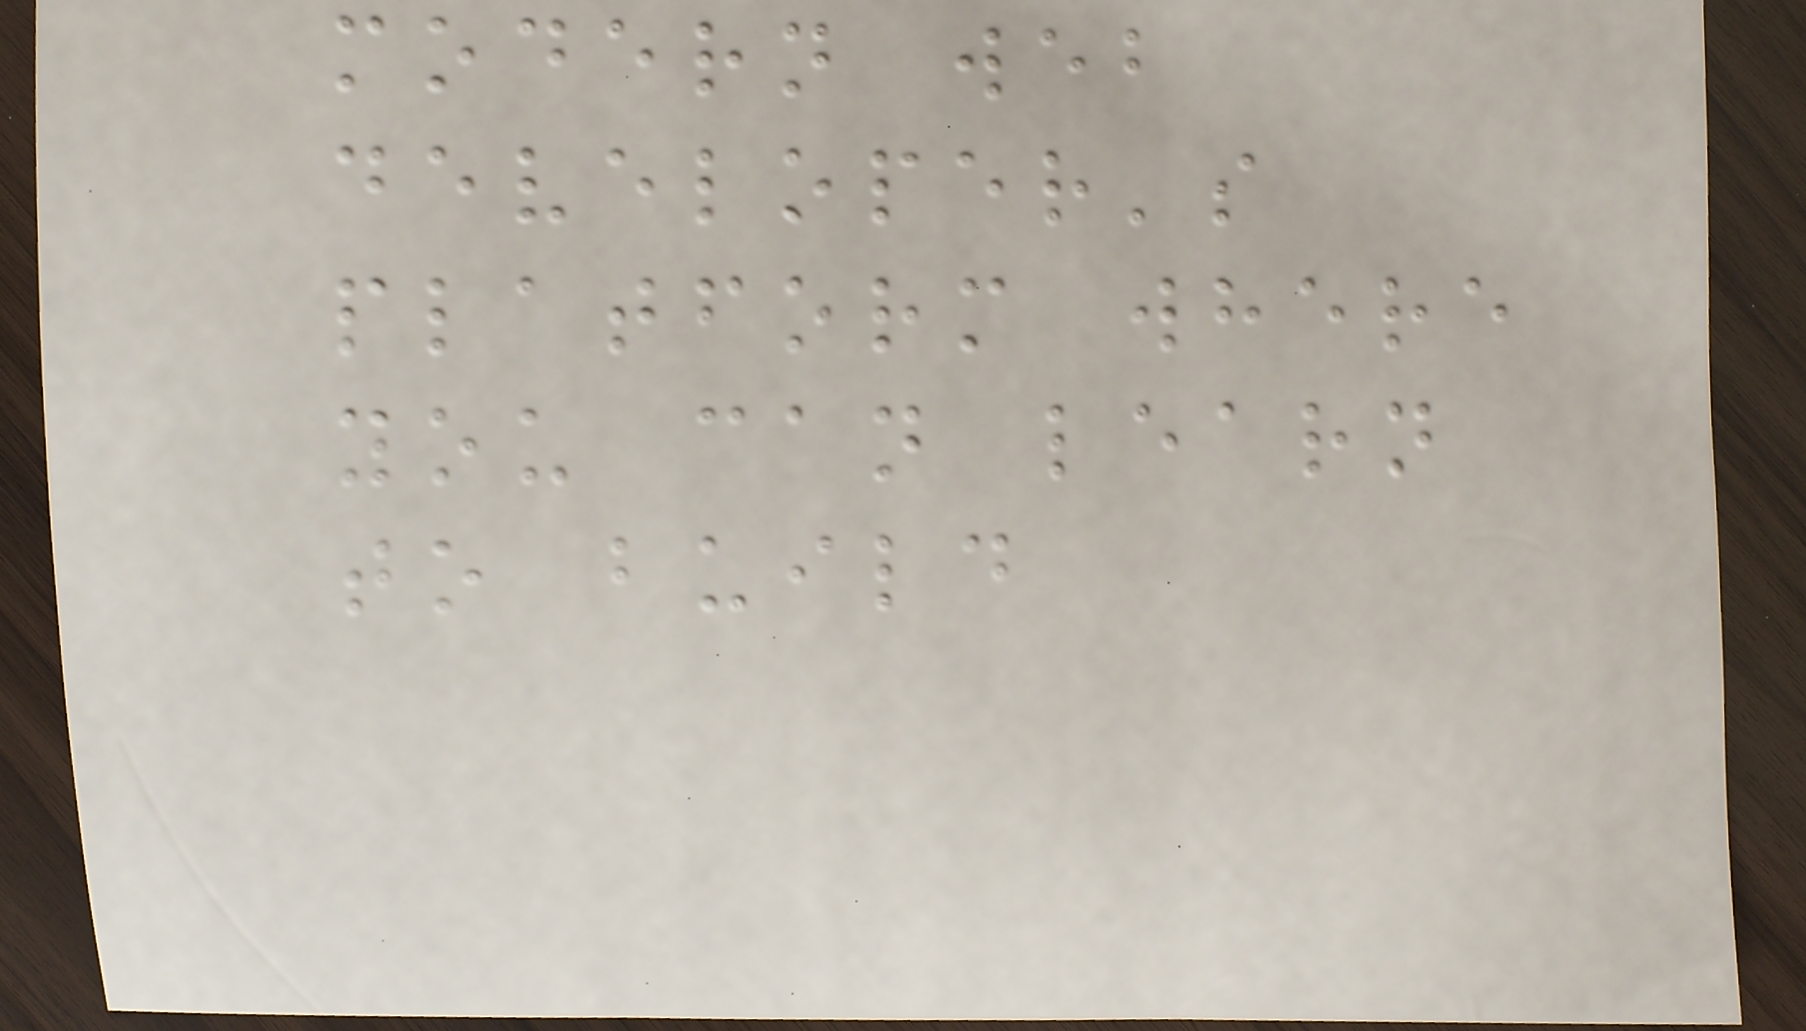modern web
developer's
platform where
you can learn
to build
